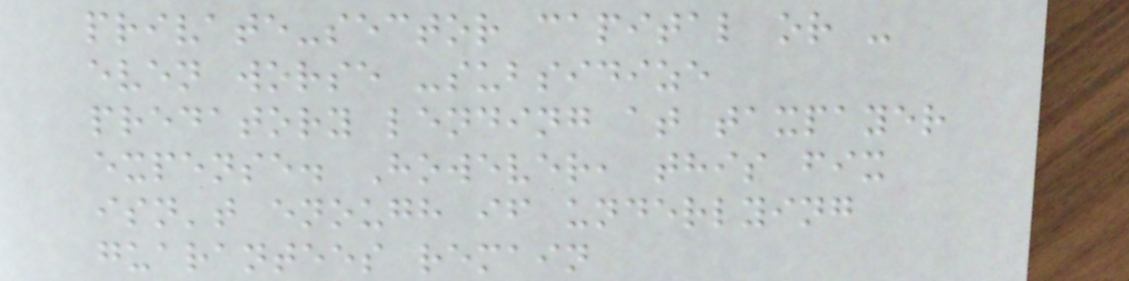private-sector capital or -
even worse -subsidize
predatory lending at taxpayer
expense. However, this fix
isn't enough if underlying
guarantees remain
